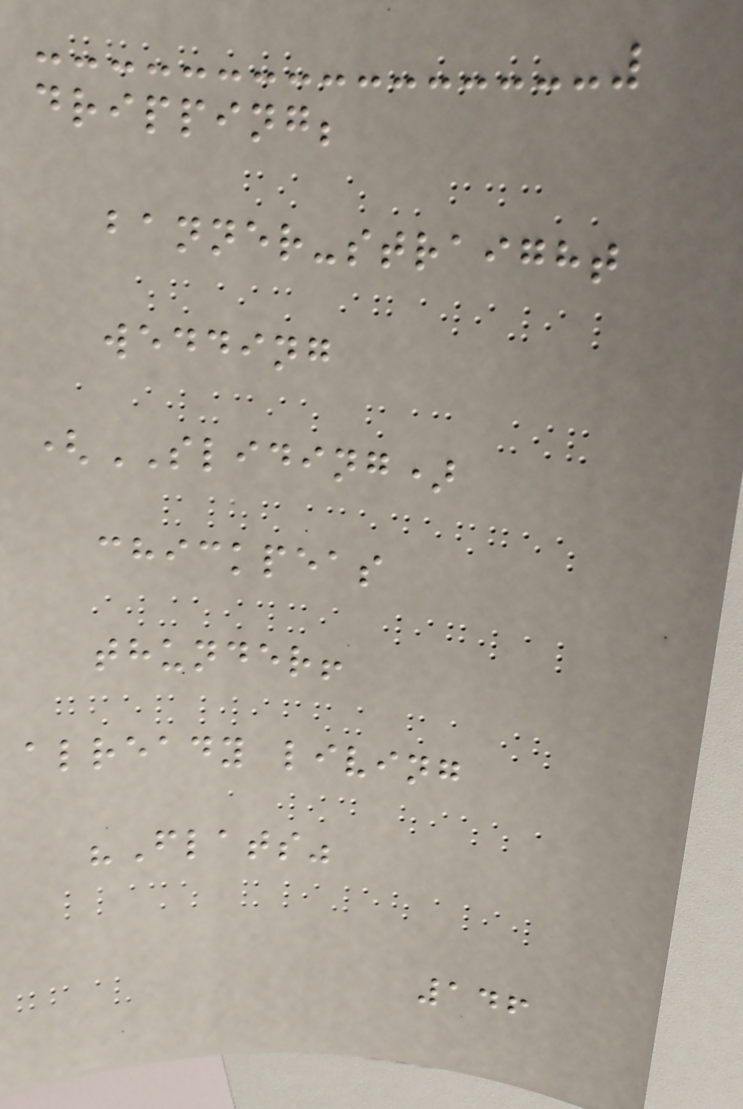dripping;
banner-straight
wedding
(SLIDING)
chickpeas
thunder!
already living
"Flats"
146
